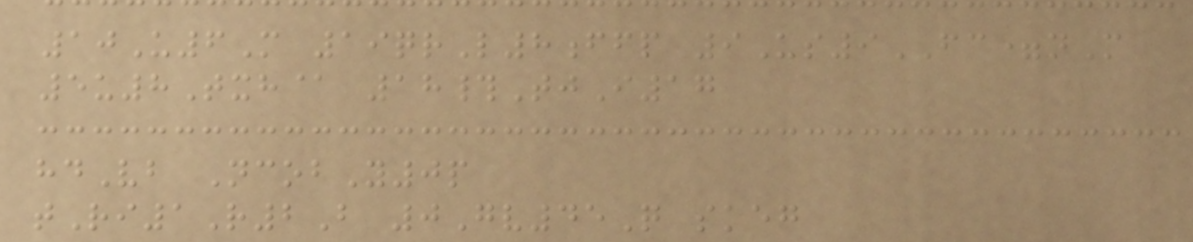10U6M 19qrL8ffp 9Us9FC=nM
5u8Txh@ 18#TjI17
hdVb NcobY0p
tRi1R2B 0Gv45Q skeg
